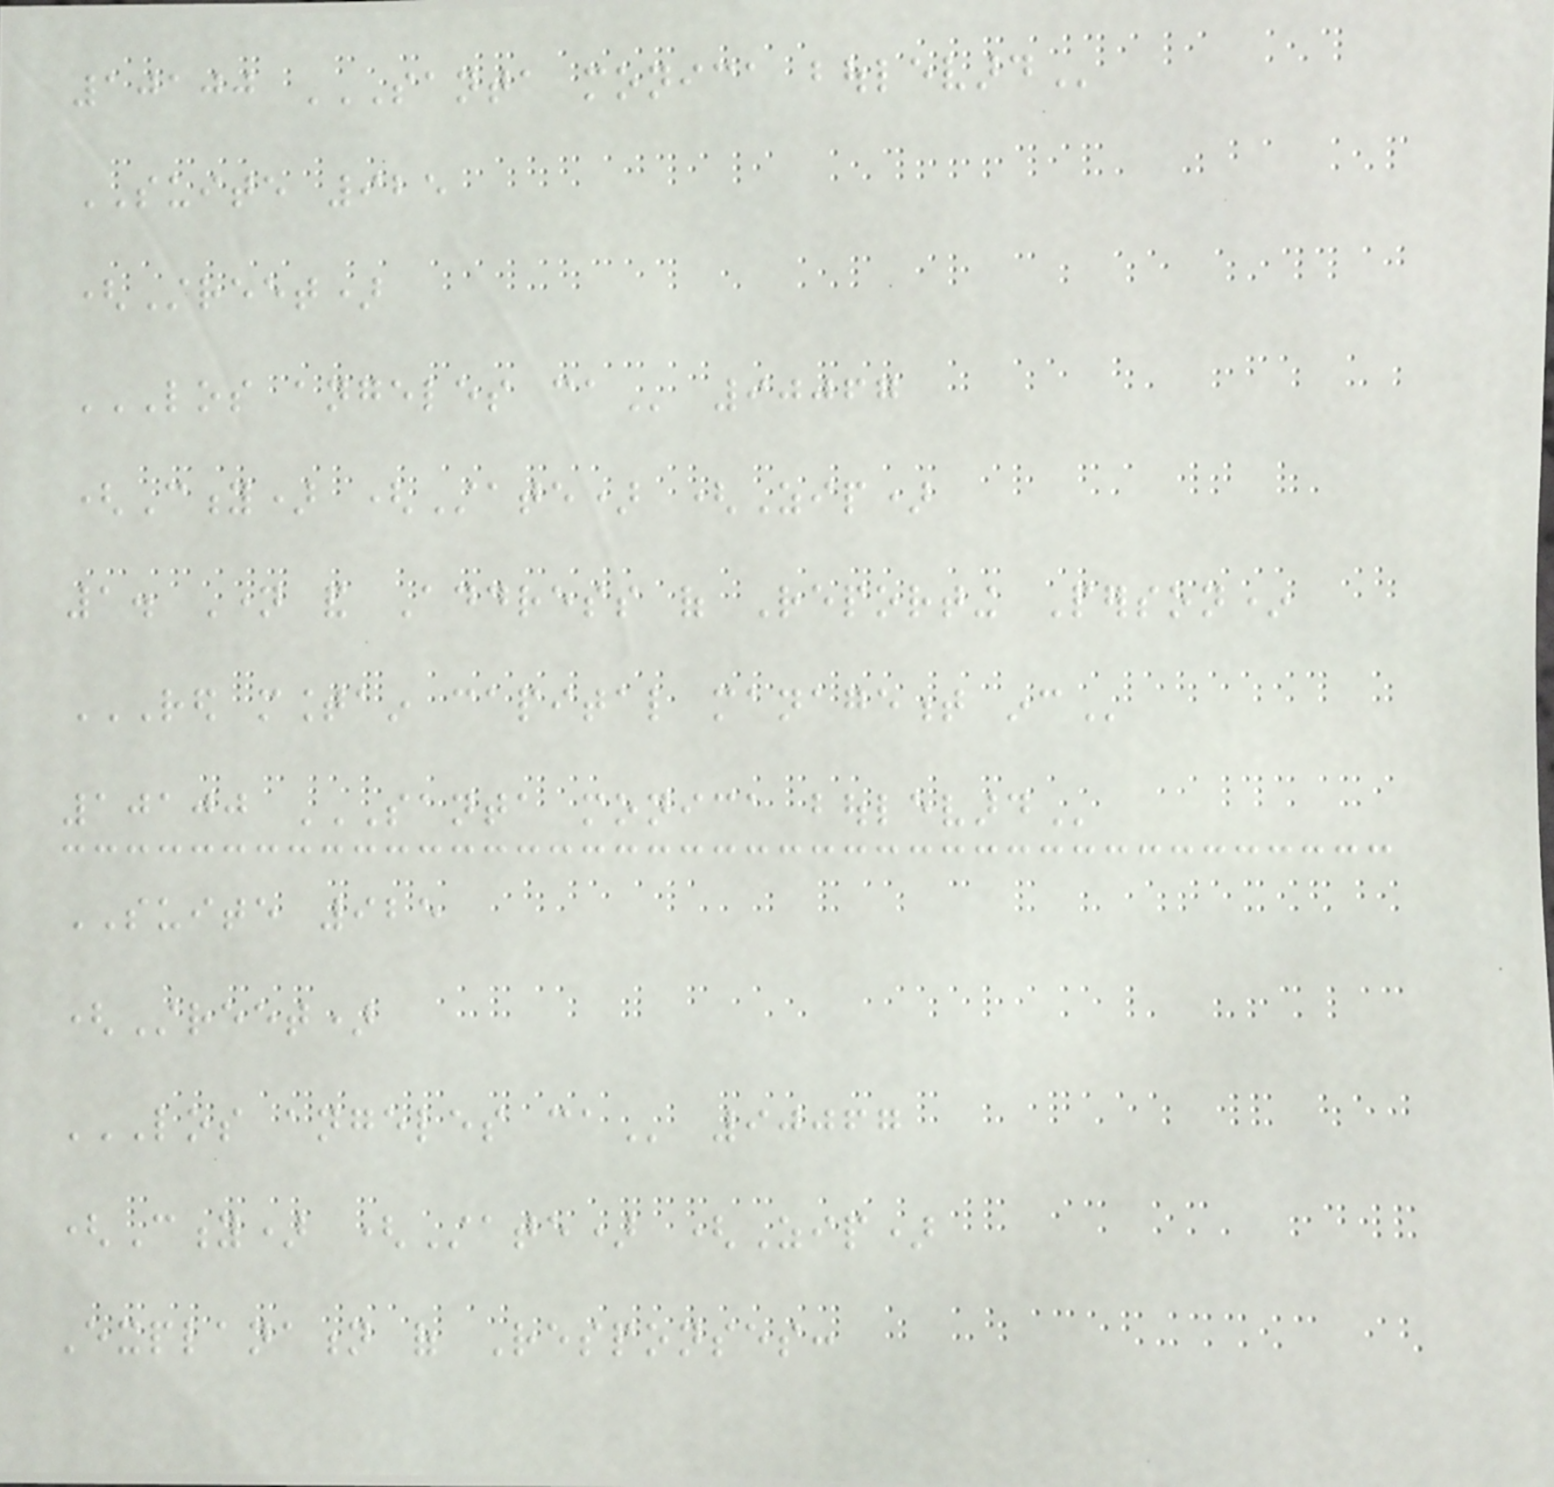10100 SANTA MONICA BOULEVARD
SUITE 925
(Street)
LOS ANGELES CA 90067
(City) (State) (Zip)
1. Name and Address of Reporting Person*
RED MOUNTAIN CAPITAL MANAGEMENT INC
10100 SANTA MONICA BOULEVARD
SUITE 925
(Street)
LOS ANGELES CA 90067
(City) (State) (Zip)
Explanation of Responses:
